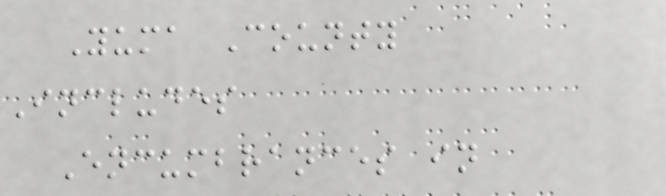Yuma County
Includes
Encumbrances in
